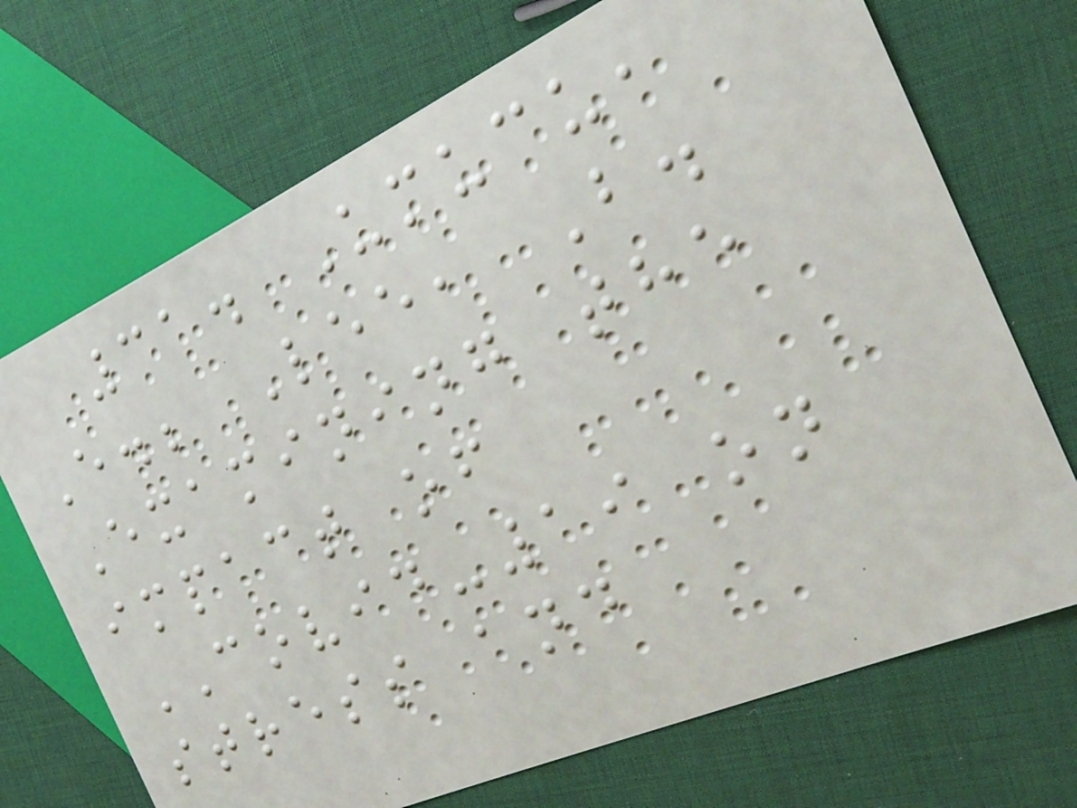31. Umucu,
E.; Lee, B.
Examining the
impact of
COVID-19 on
stress and
